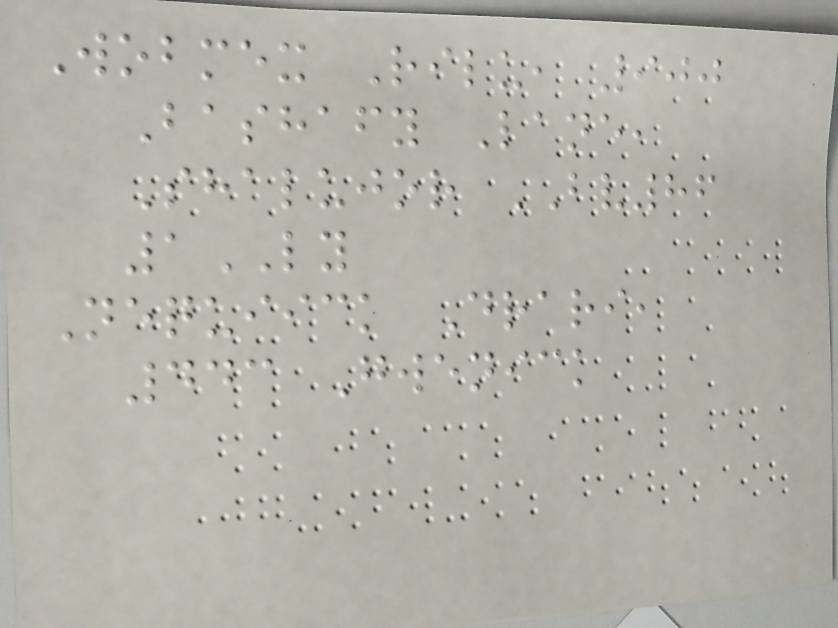Wobmex Rilu, 900
Bashafy Lane,
Shalujor BV86
1LY
Nequiick Drari,
443 Gwenick
